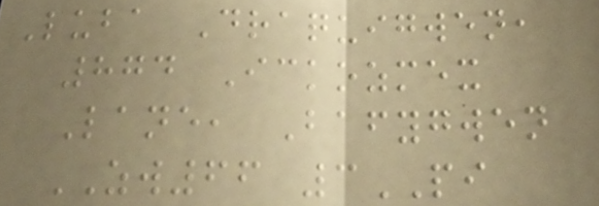Luba Draquigwen,
874 Ickozmex
Lane, Bafygwen
ZW66 3PI
